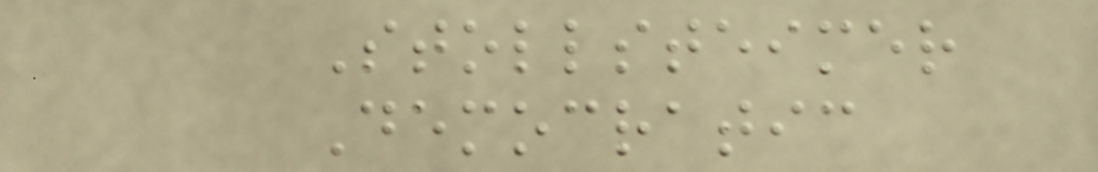Stollsteimer
Democratic
